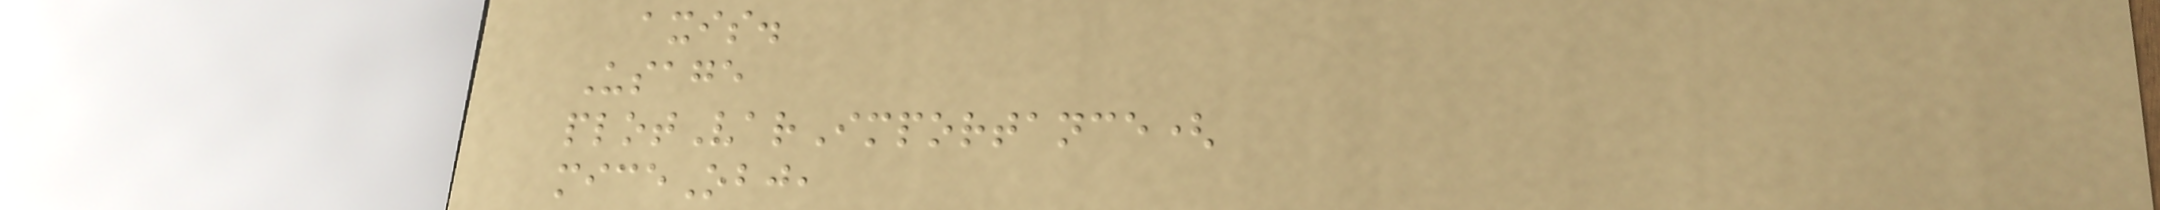axis.
Usage
plotVarImportance(
miceObj,
